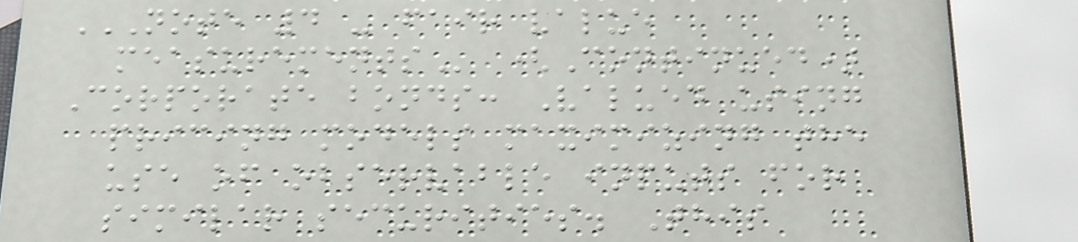NOTE 4 - FAIR VALUE
MEASUREMENTS (Continued)
Corporate bonds: Valued using
pricing models maximizing the
use of observable inputs for
similar securities. This
